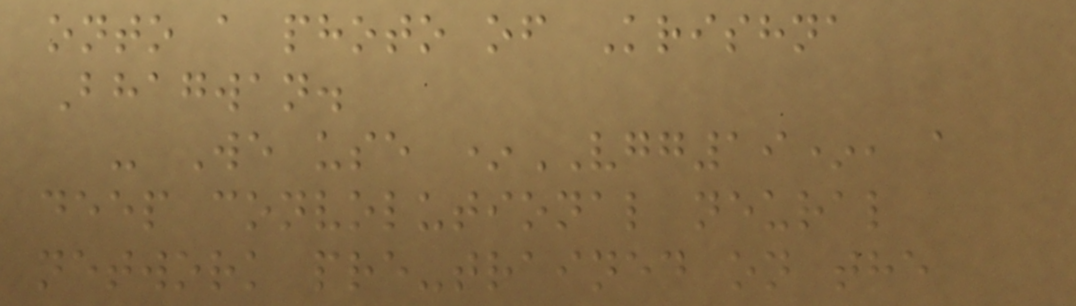onto a photo of Krishna
Bhagwan.
- We use *VGG19*, a
deep convolutional neural
network pre-trained on the
